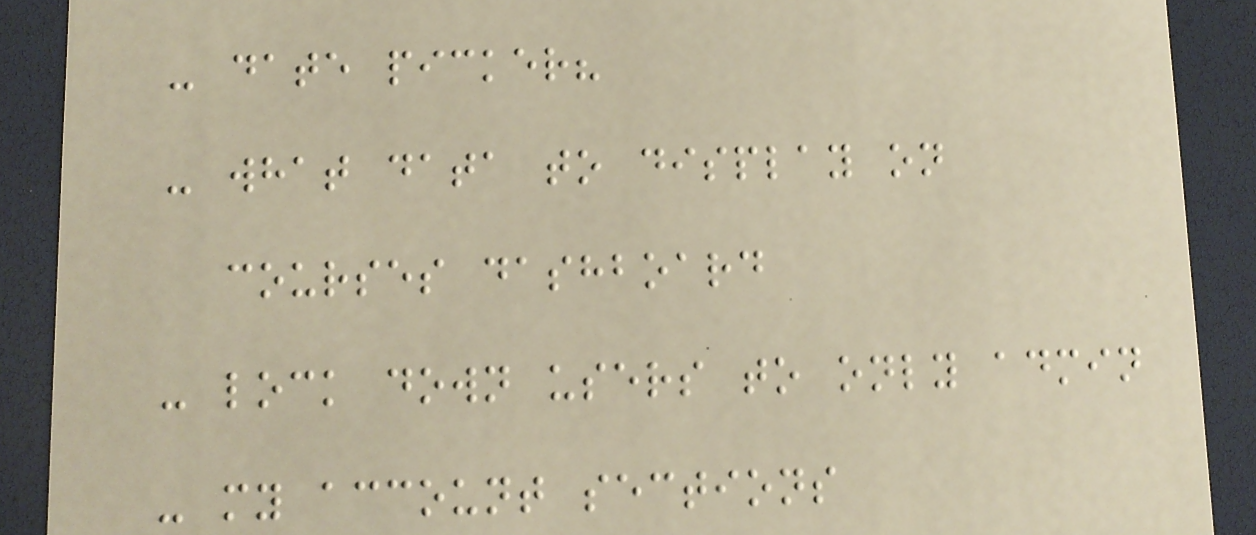- date picker?
- what data to display on
courses dashboard
- lock down users to only admin
- my account sections
